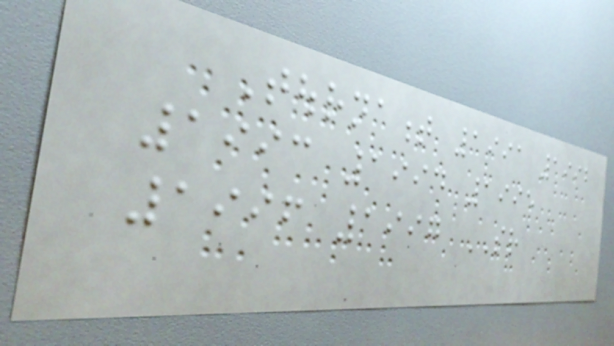Tournament 1991 1992
1993 1994 1995
1996 1997 SR
